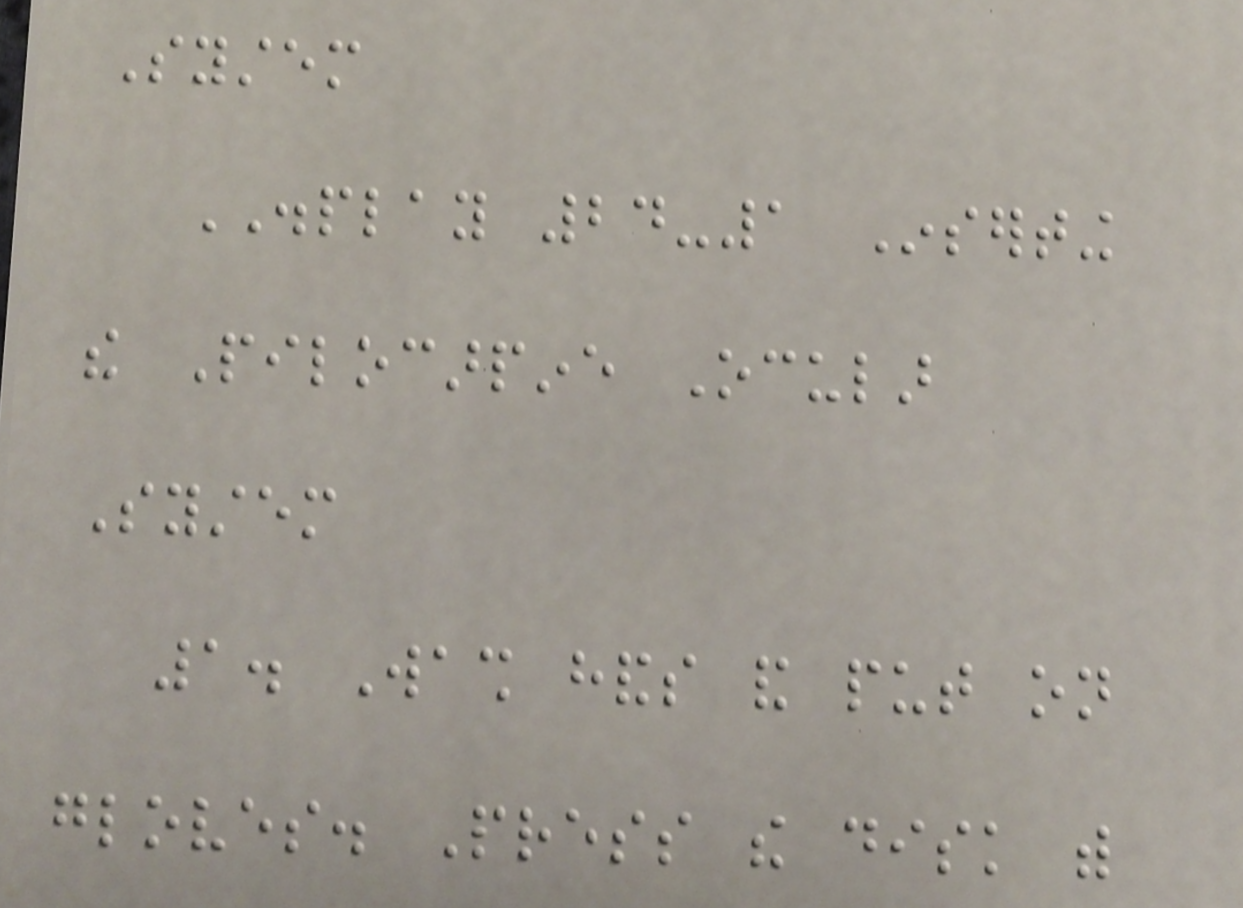System
DISPLAY 24-1 Inserting
the Pilocarpine Ocular
System
1. Wash hands and put on
gloves. Press the disk with
